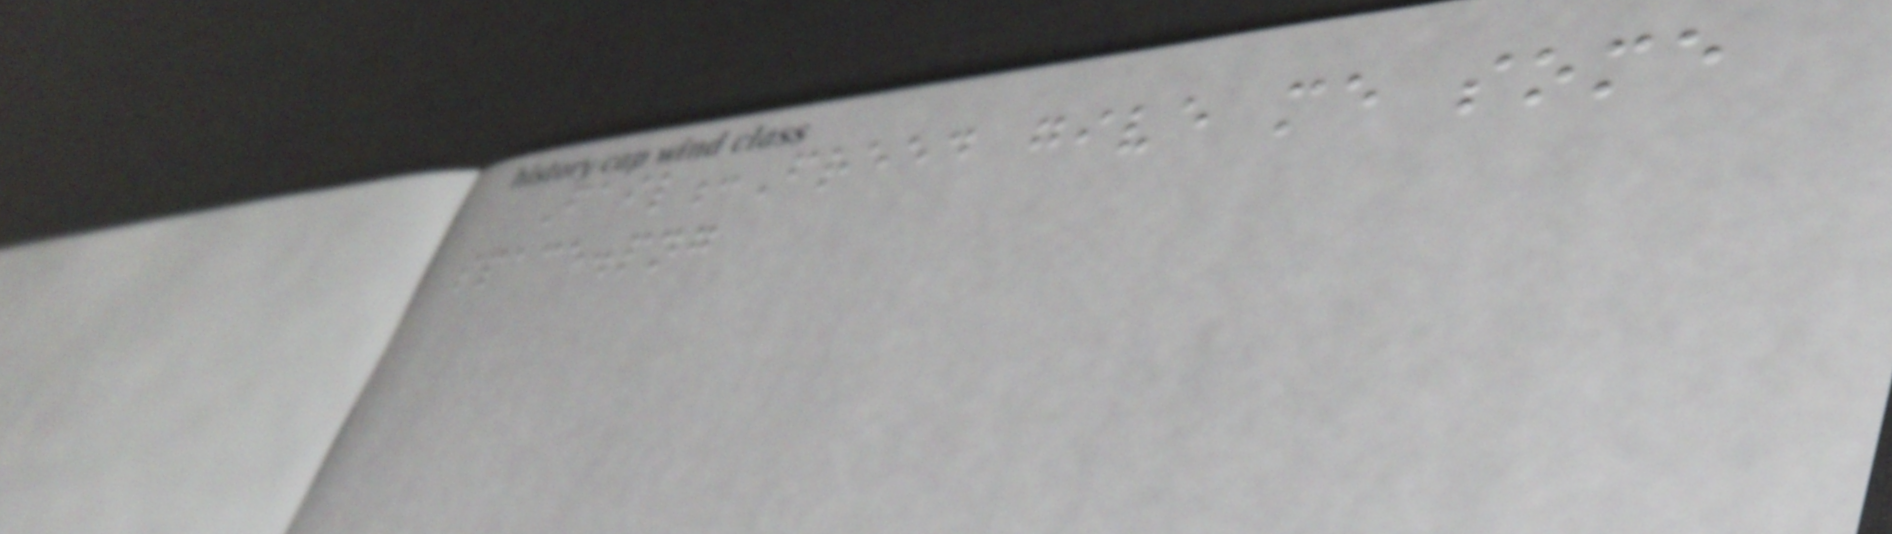Fail:Freed give me some
space.png
